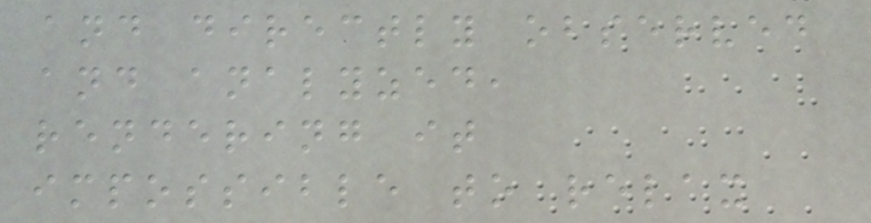and directly observed
and analyzed,
rendering it
impossible to relax
